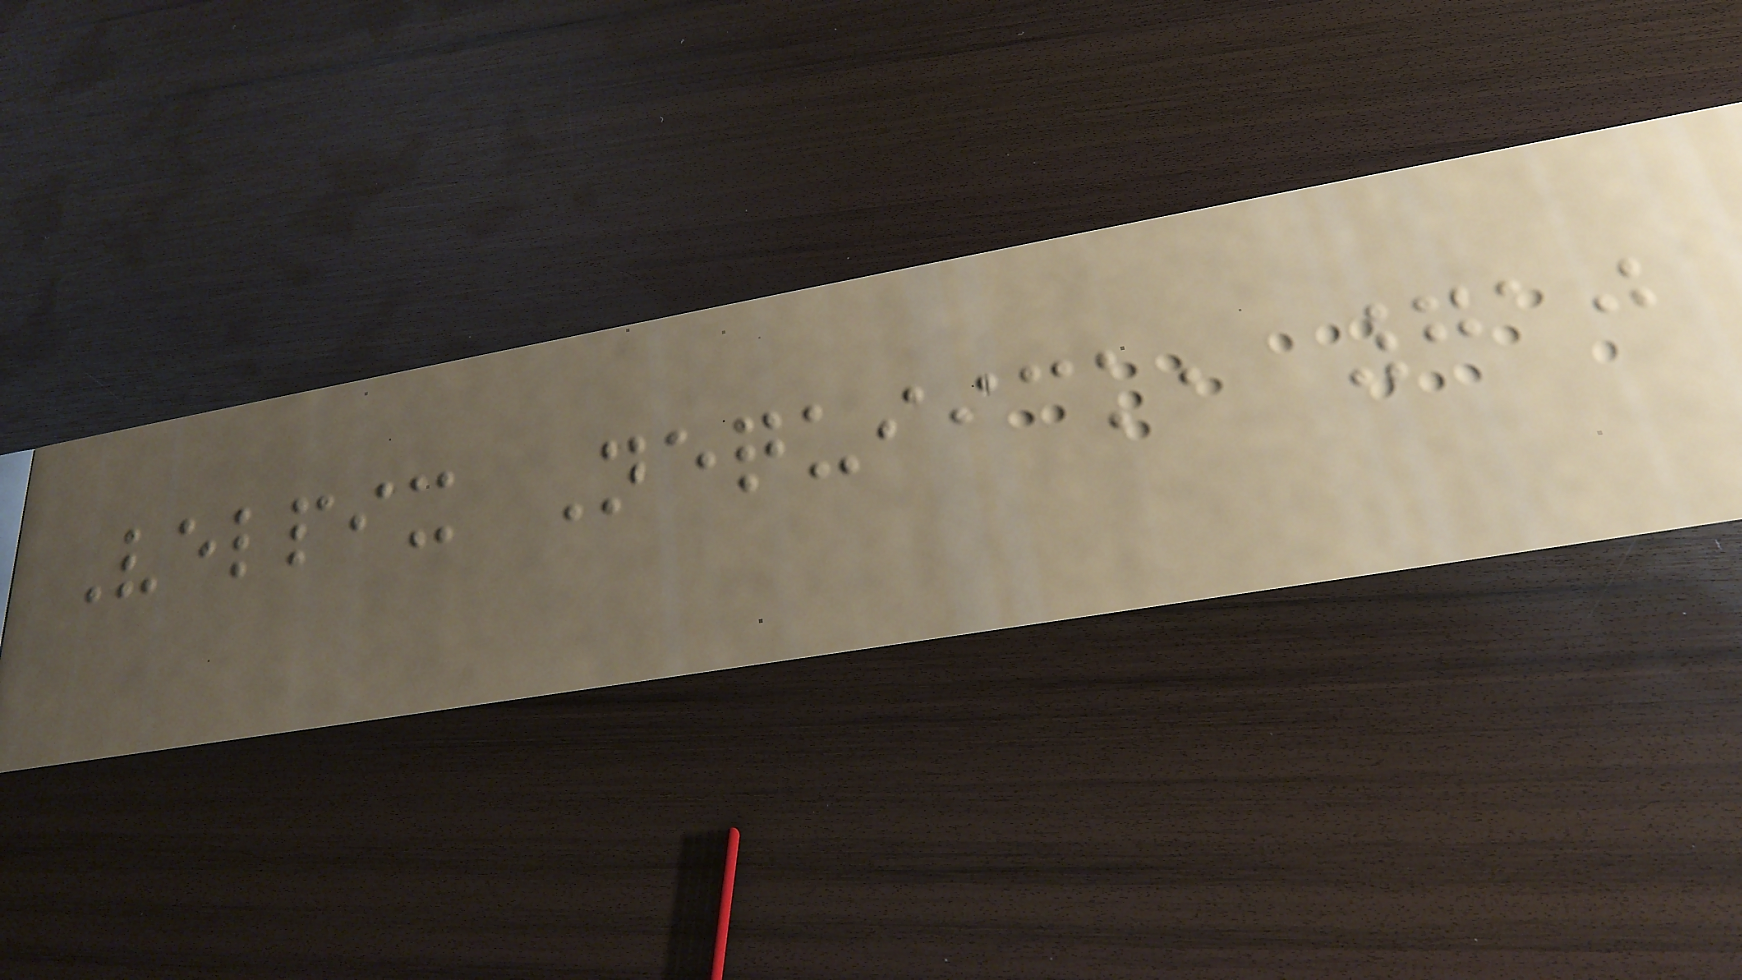Velpix Nequiick, 710
